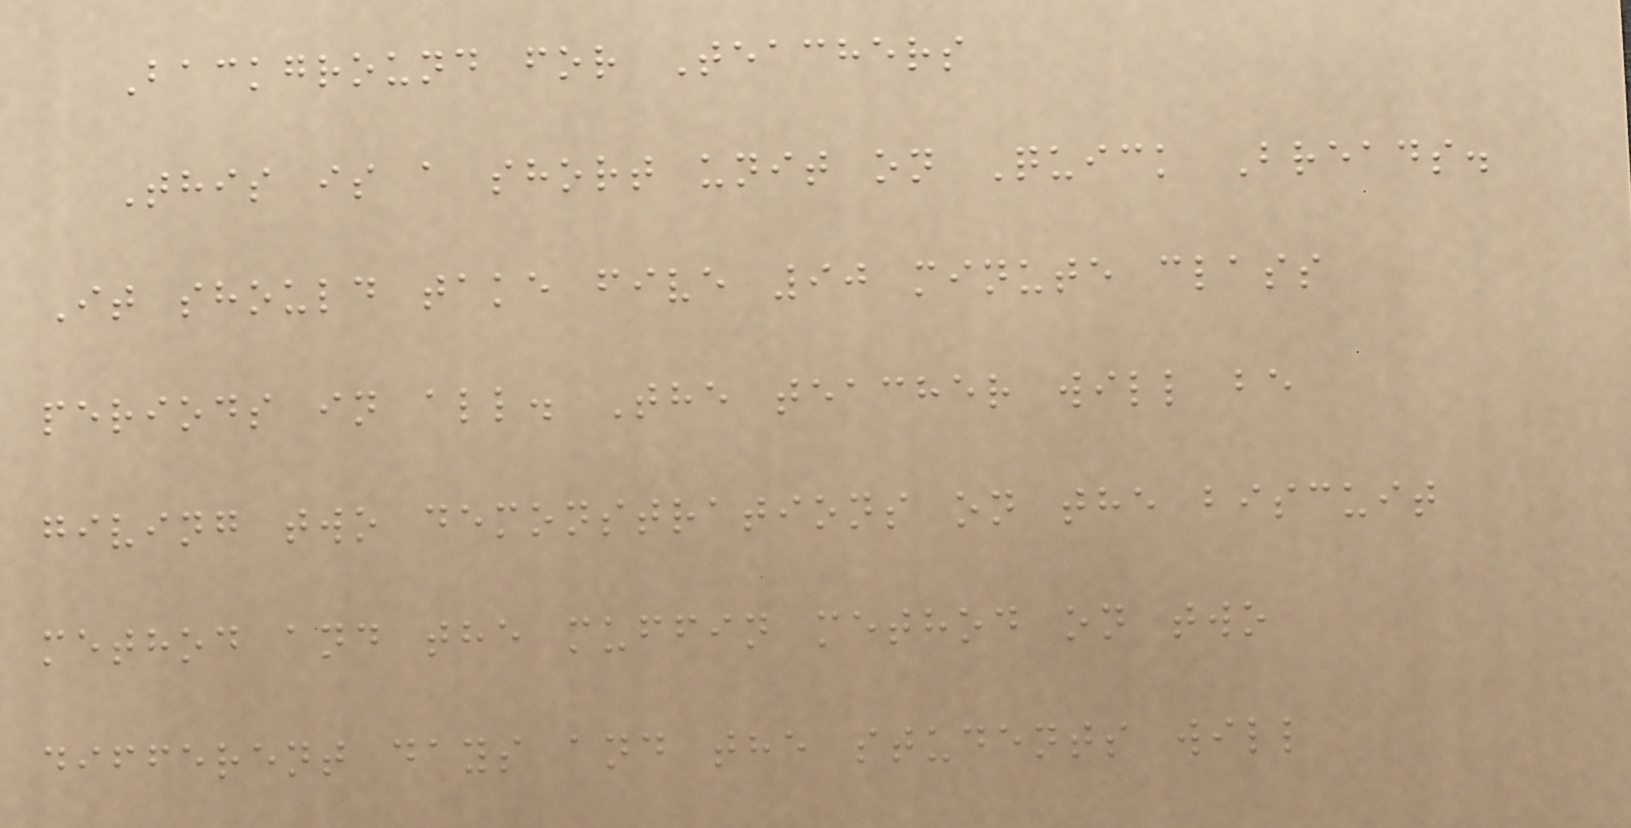Background for Teachers
This is a short unit on Quick Breads.
It should take five 90 minute class
periods in all. The teacher will be
giving two demonstrations on the biscuit
method and the muffin method on two
different days and the students will
